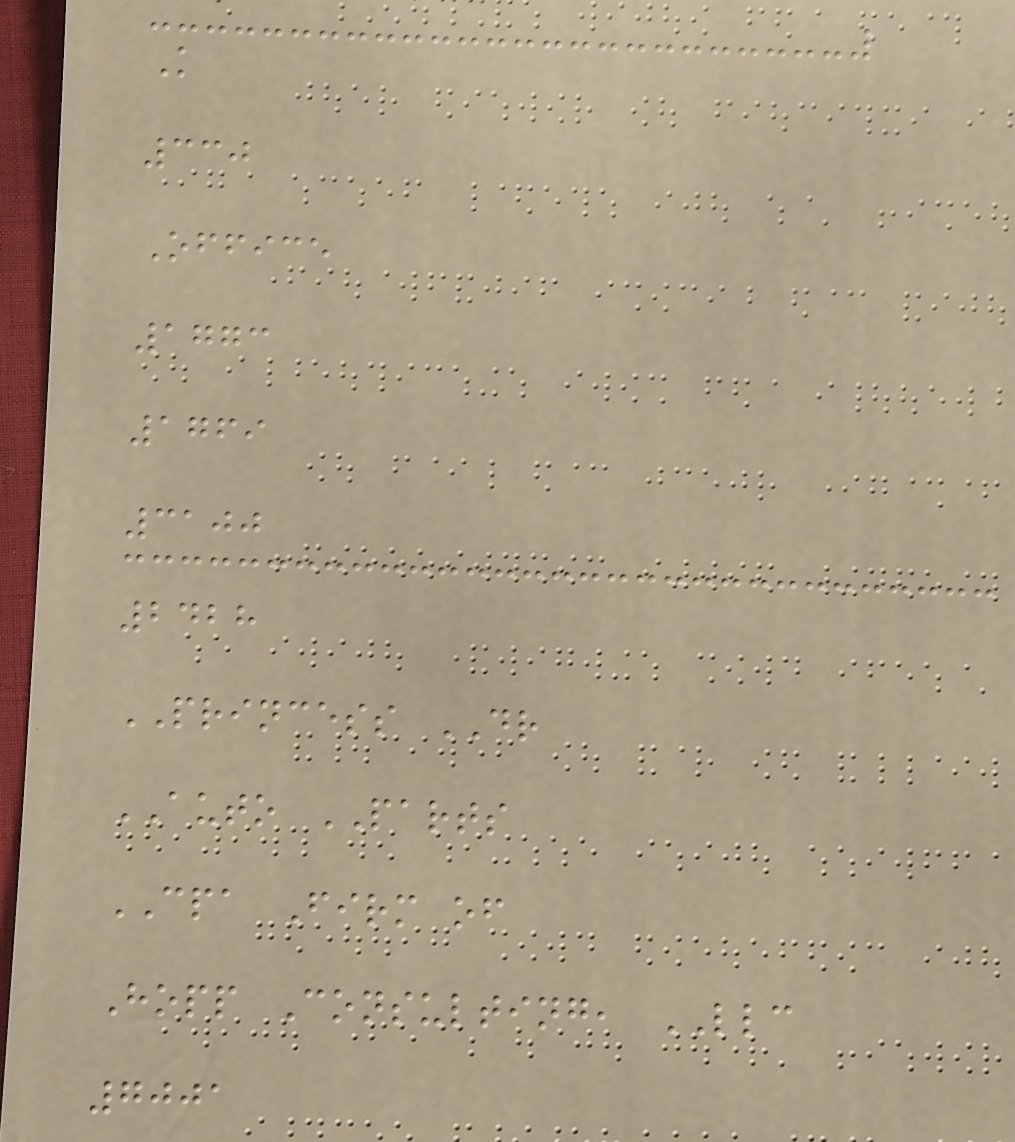K
330
Office
1773
1769
3100
2428
PRINCESS DR
AUTO PARTS
CPA Firm of
Hopp Consulting, LLC
7001
